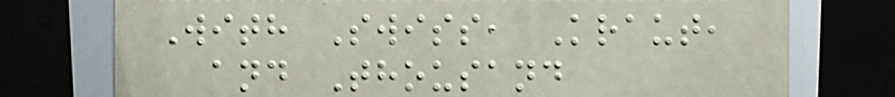With Swiss, Kraut,
and Thousand
